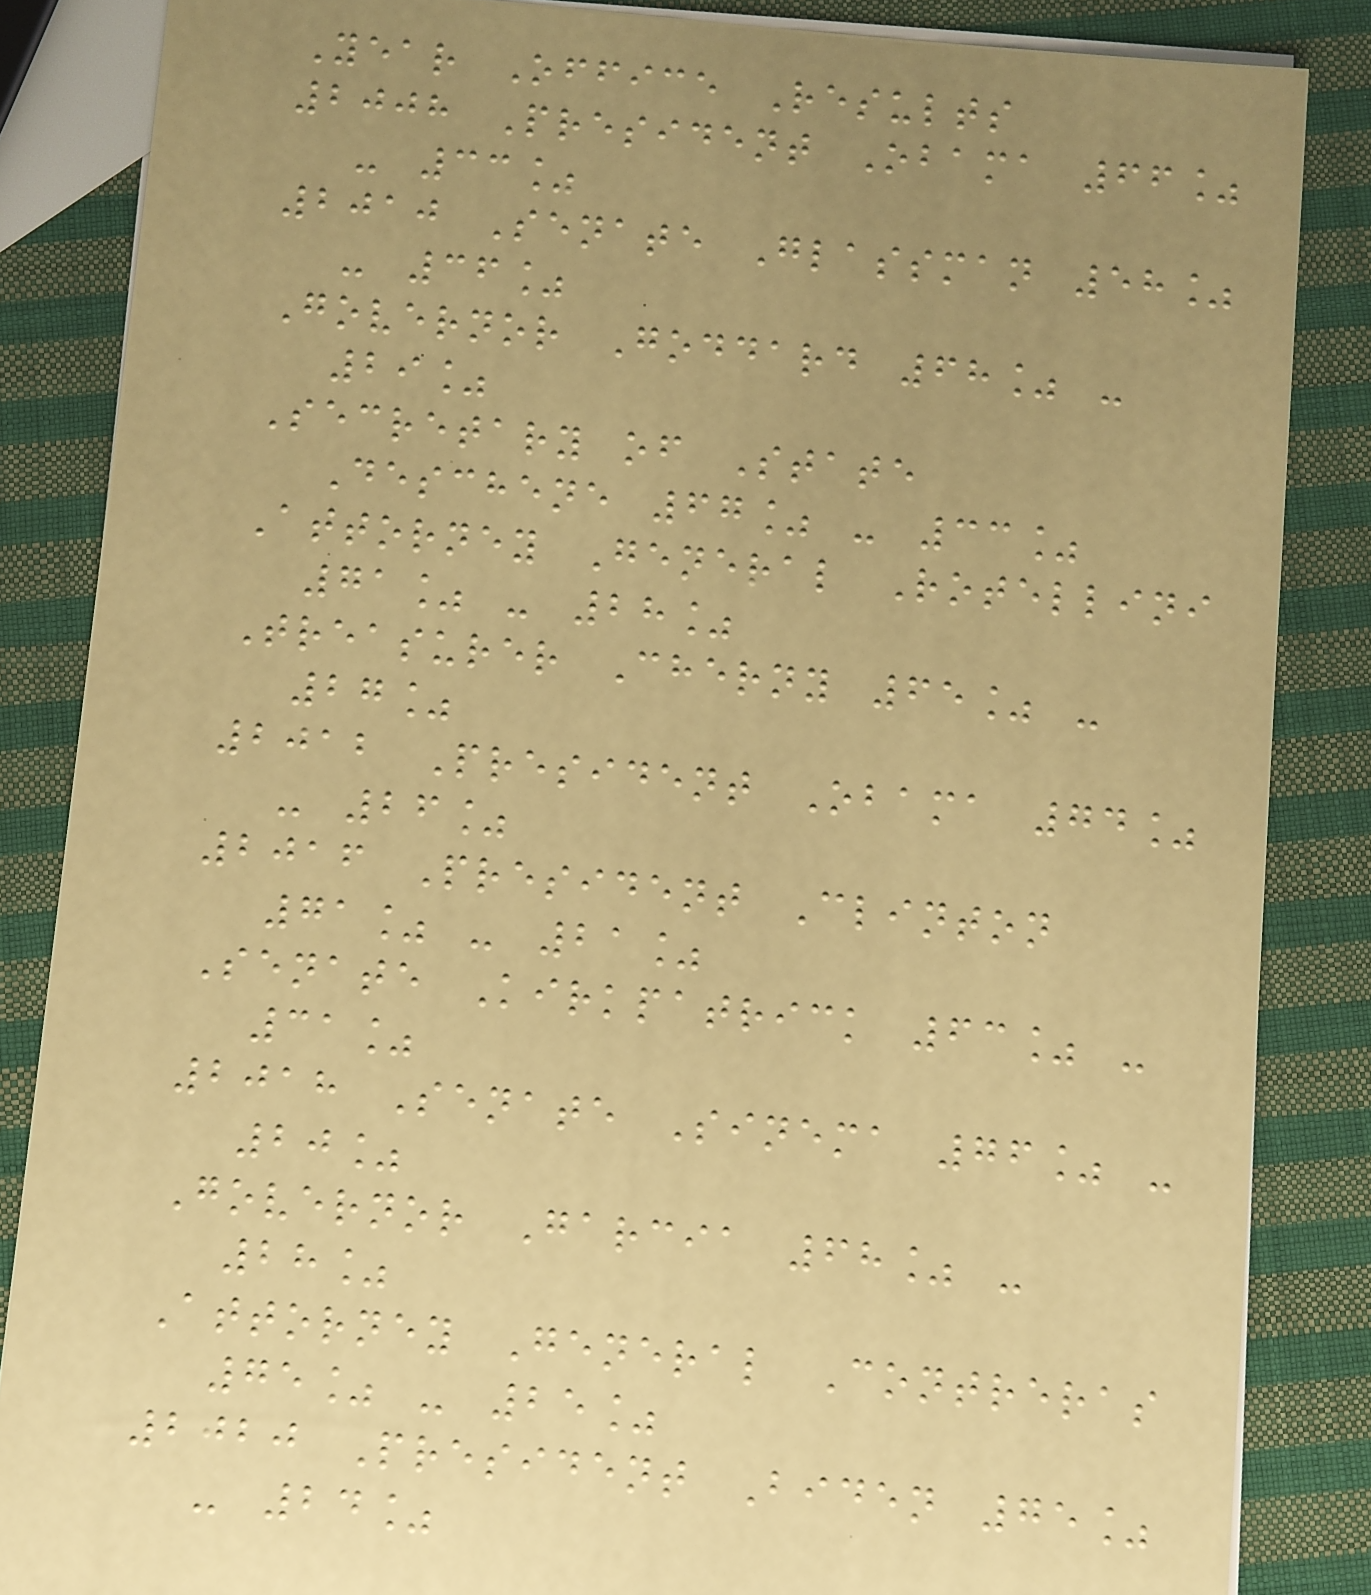Year Office Results
2008 President Obama 66%
- 33%
2010 Senate Glassman 58%
- 36%
Governor Goddard 68% -
29%
Secretary of State
Deschene 67% - 33%
Attorney General Rotellini
71% - 28%
Treasurer Cherny 65% -
27%
2012 President Obama 74%
- 26%
2016 President Clinton
71% - 21%
Senate Kirkpatrick 63% -
31%
2018 Senate Sinema 76% -
20%
Governor Garcia 68% -
28%
Attorney General Contreras
75% - 25%
2020 President Biden 75%
- 24%
